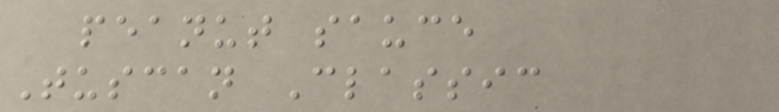peanut sauce
Tuscan Classic
